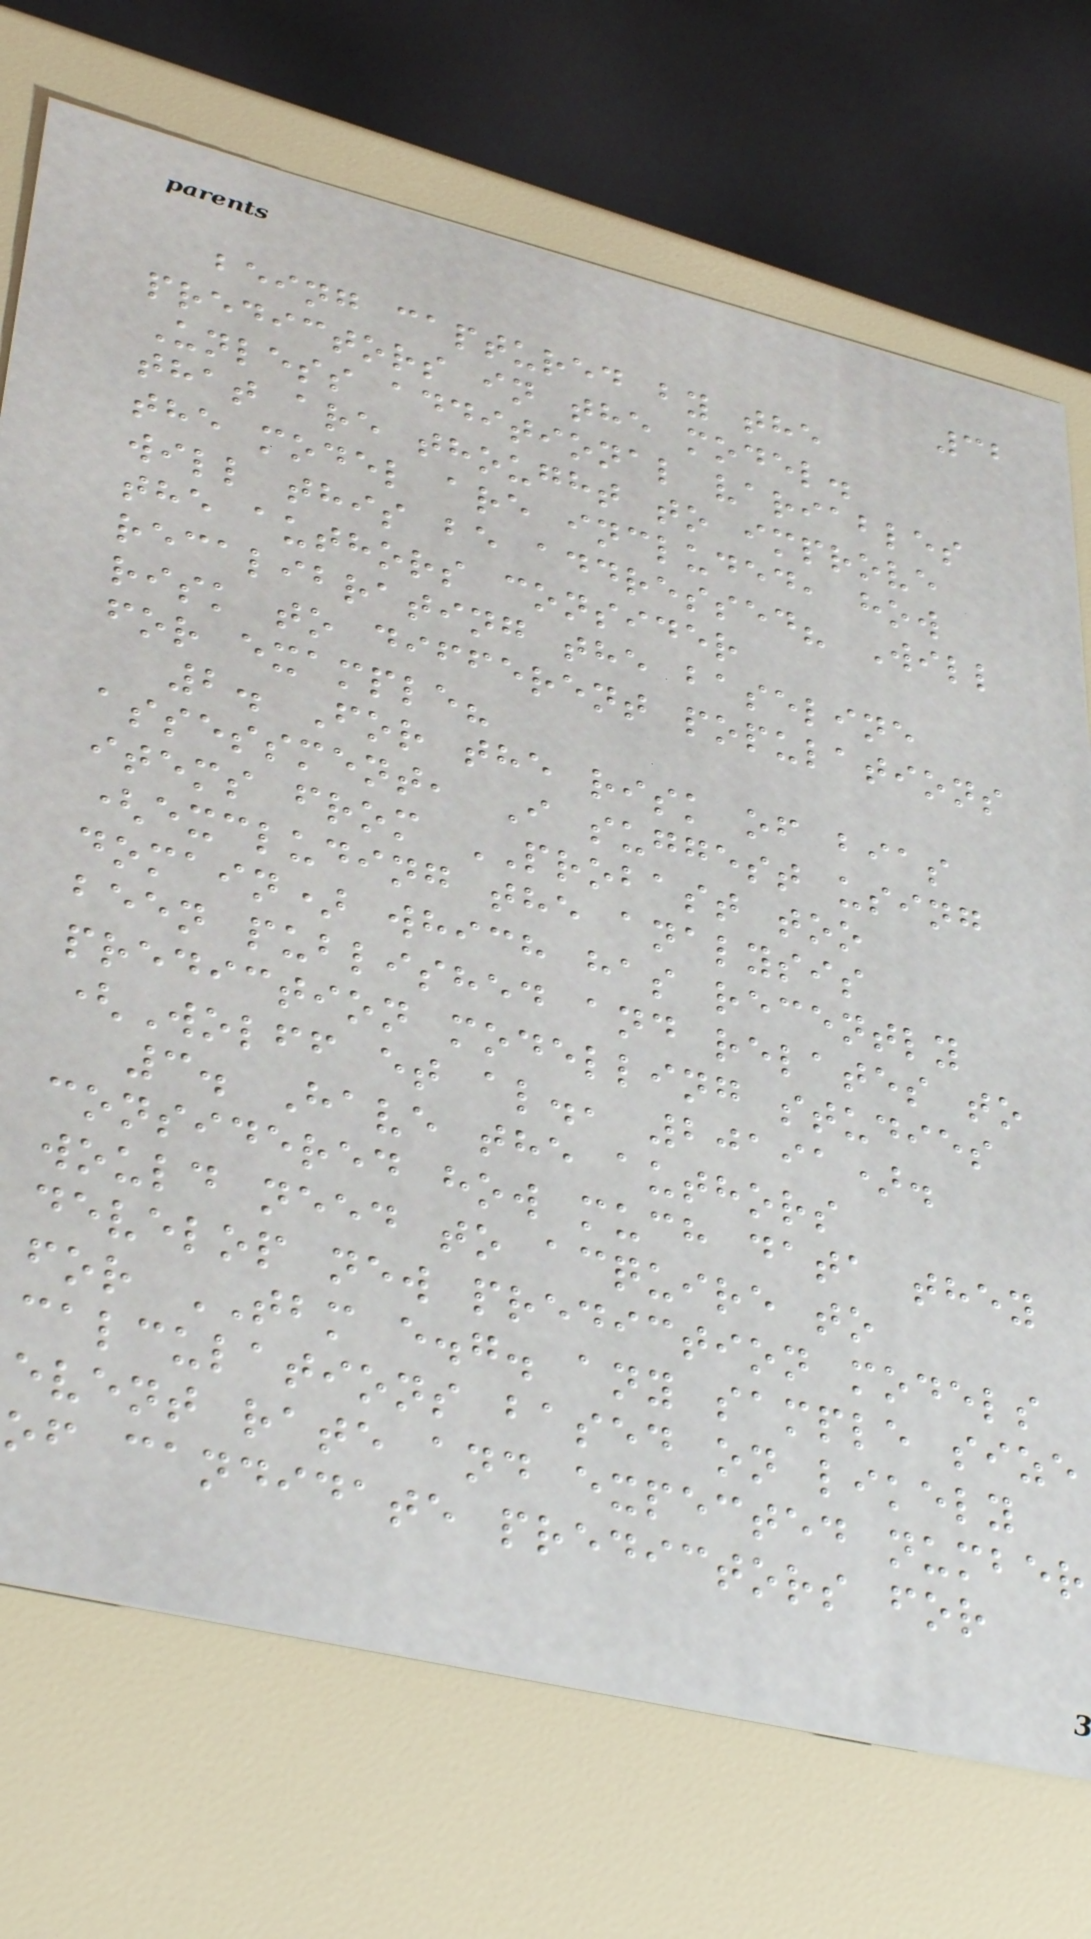32
being captured by the
predictors in the model.
Unless additional variables
that are thought to improve
the model are included, how
will this be addressed? Will
the authors consider
recalibrating the baseline
risk to different populations
for example?
2. For the risk of bias
assessment, I suggest using
items from PROBAST too
(excluding the analysis
domain) which has recently
been published and relates to
prediction modelling studies
(Wolff et al., 20191).
3. Have the authors
considered how much data they
would need to acquire to
develop new prediction models
for TBM e.g. any sample size
calculations based on likely
event rate and expected number
of candidate predictors for
